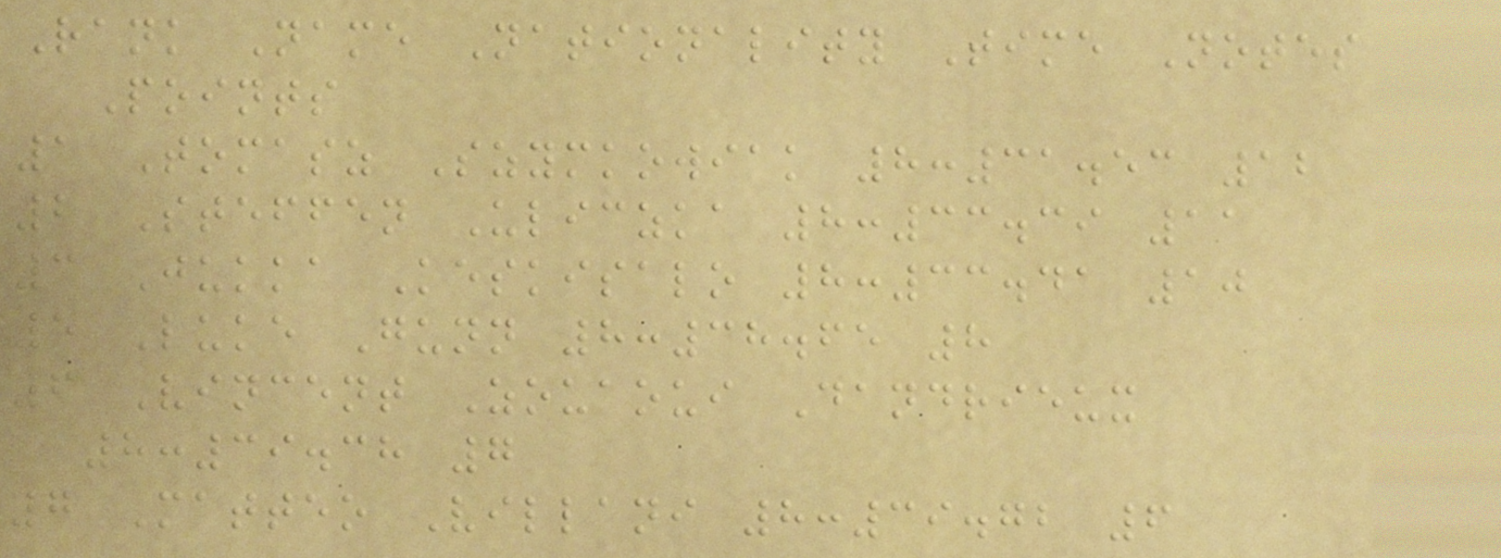Rank Name Nationality Time Notes
Points
1 Tomasz Szymkowiak 8:31.53 12
2 Steffen Uliczka 8:33.39 11
3 Jukka Keskisalo 8:33.41 10
5 Luke Gunn 8:38.65 8
6 Vincent Zouaoui Dandrieux
8:39.38 7
7 Matteo Villani 8:39.72 6
